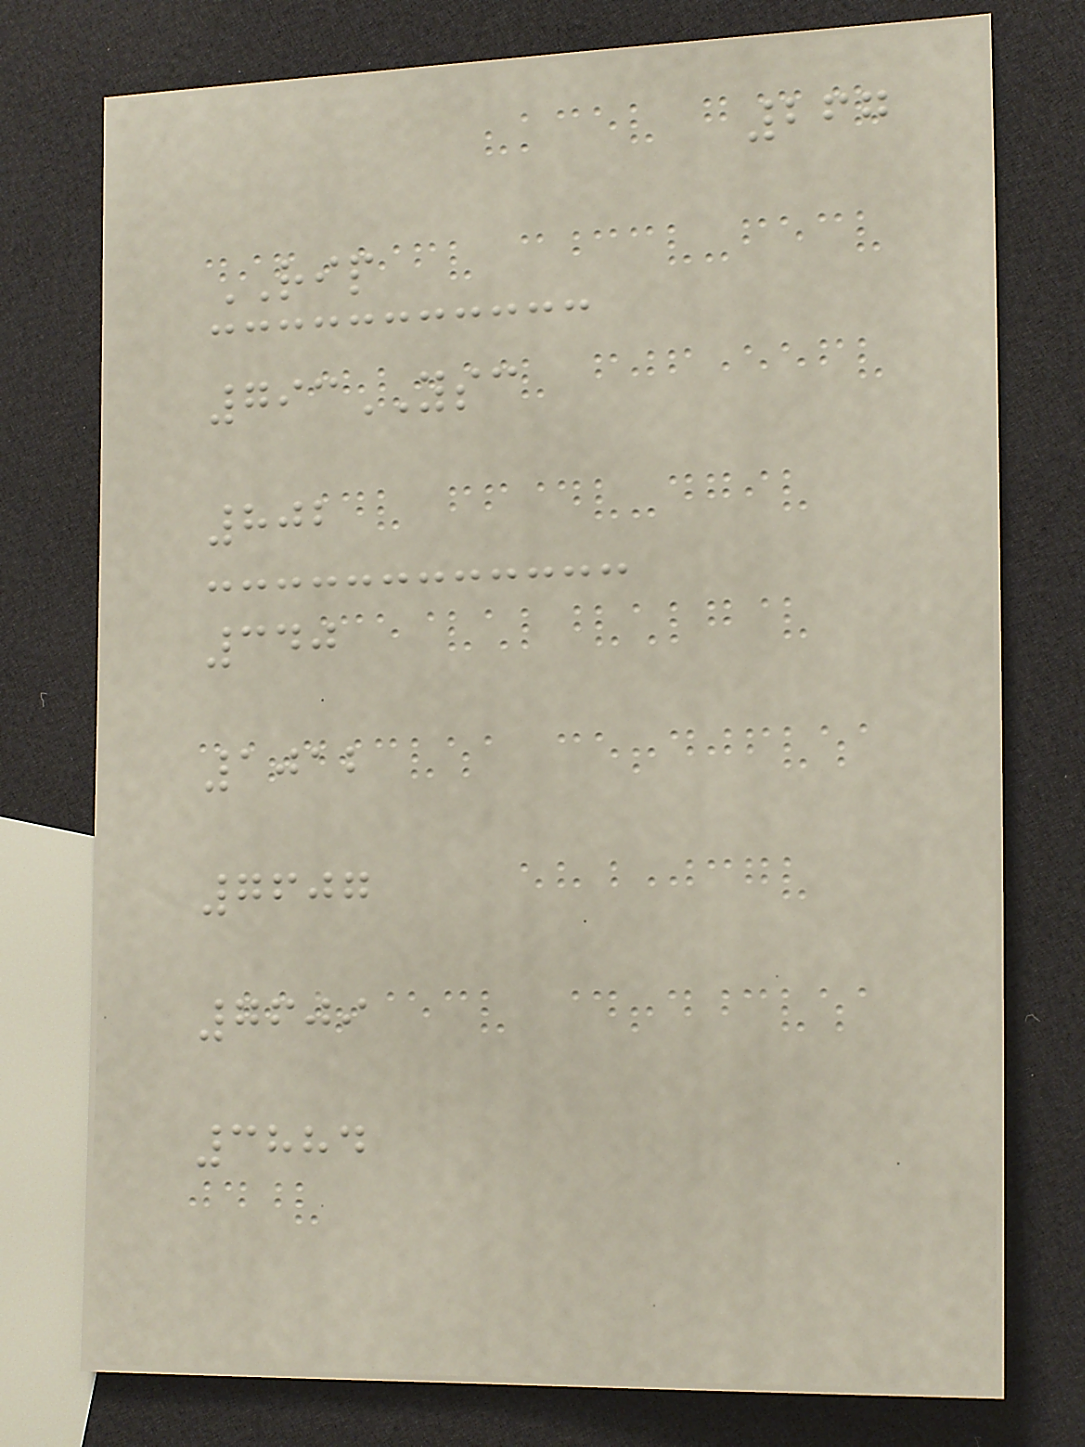267
RIP
793YSC
802
340
1012
7607
7609
3884
